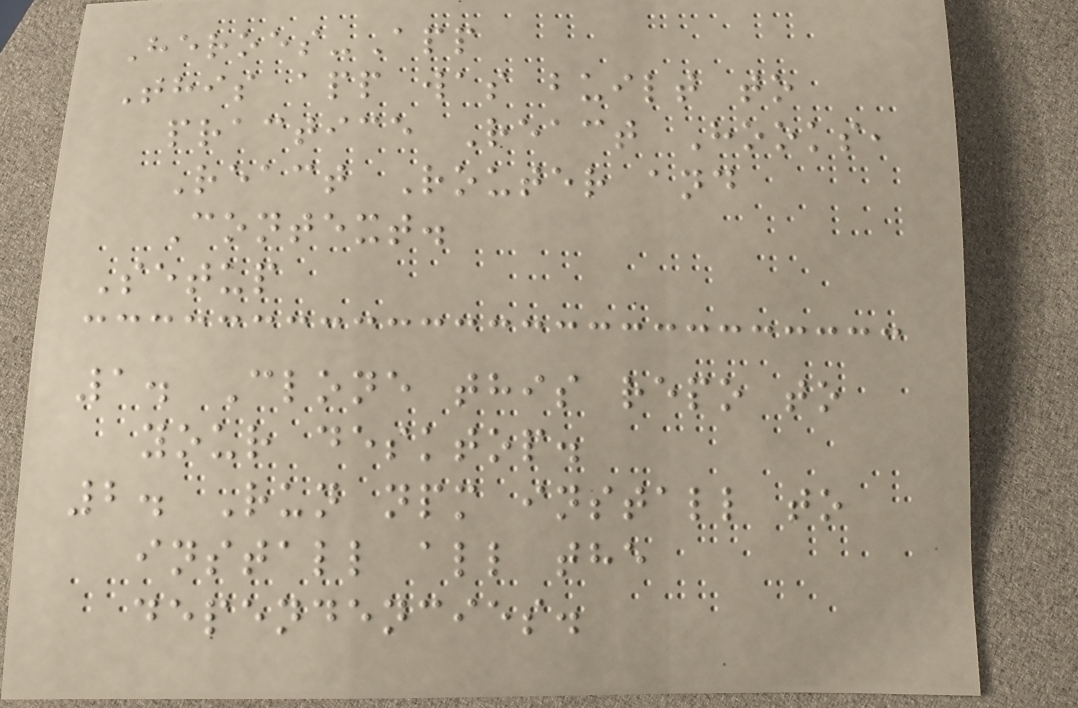Heroes-App
This app was built to
practice React Hooks,
React Router and
Context.
Setup
1. Clone this repo to
your desktop.
2. Run npm install to
install all the
dependencies.
